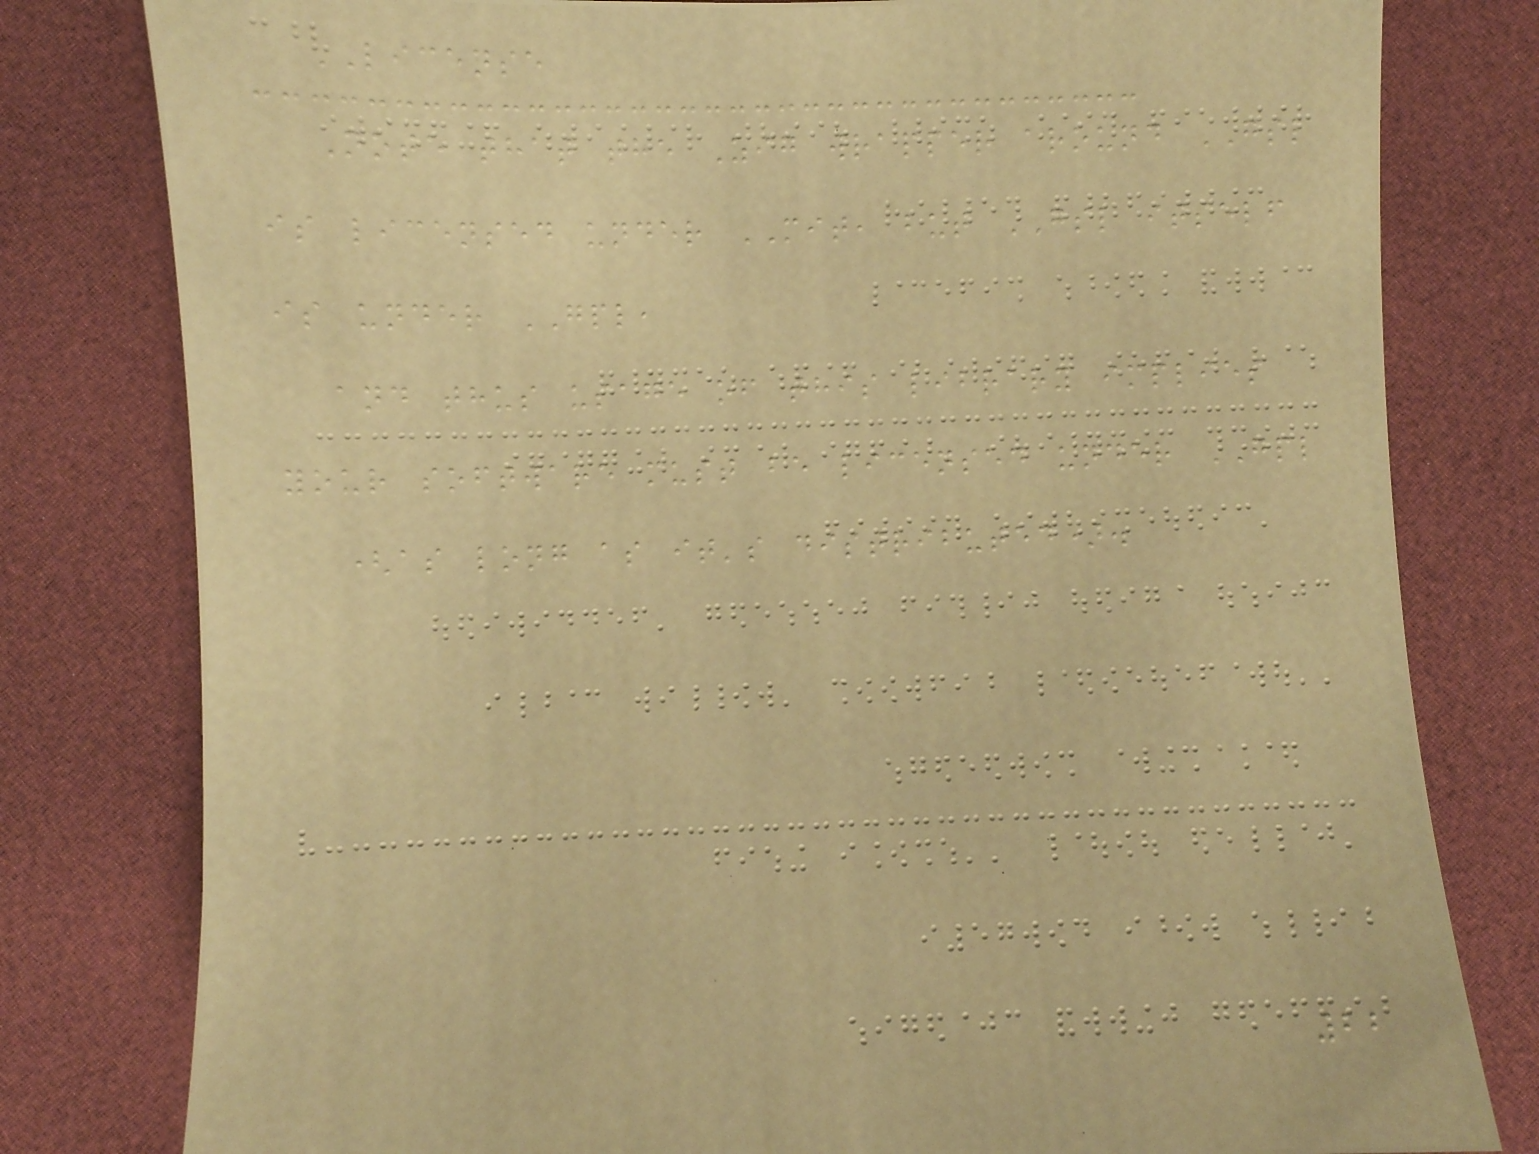LICENSE
Note that the Zig wrapper around GSL
is licensed under MIT, but GSL itself
is under GPL,
and thus usage of this library implies
your software must be licensed under GPL
(as long as it's distributed).
22
